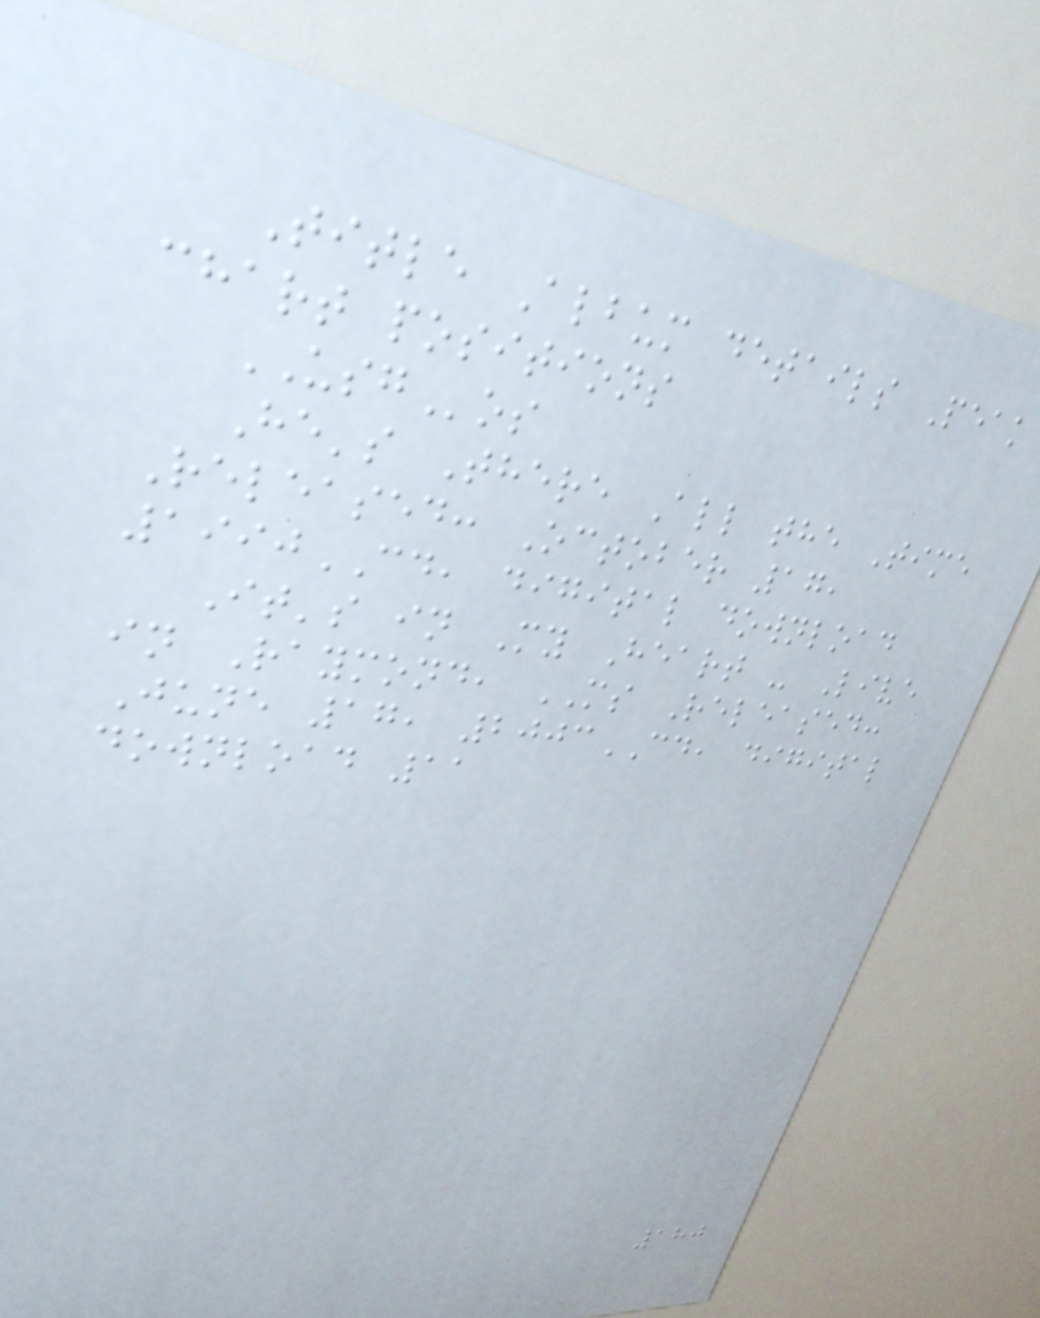Title Album details Peak
chart positions
USGos
He's There All the Time
Released: October 17,
1990CD, digital download
It's in My Heart - Live
in Raymond, MS Released:
June 17, 2003CD, digital
download 11
180
